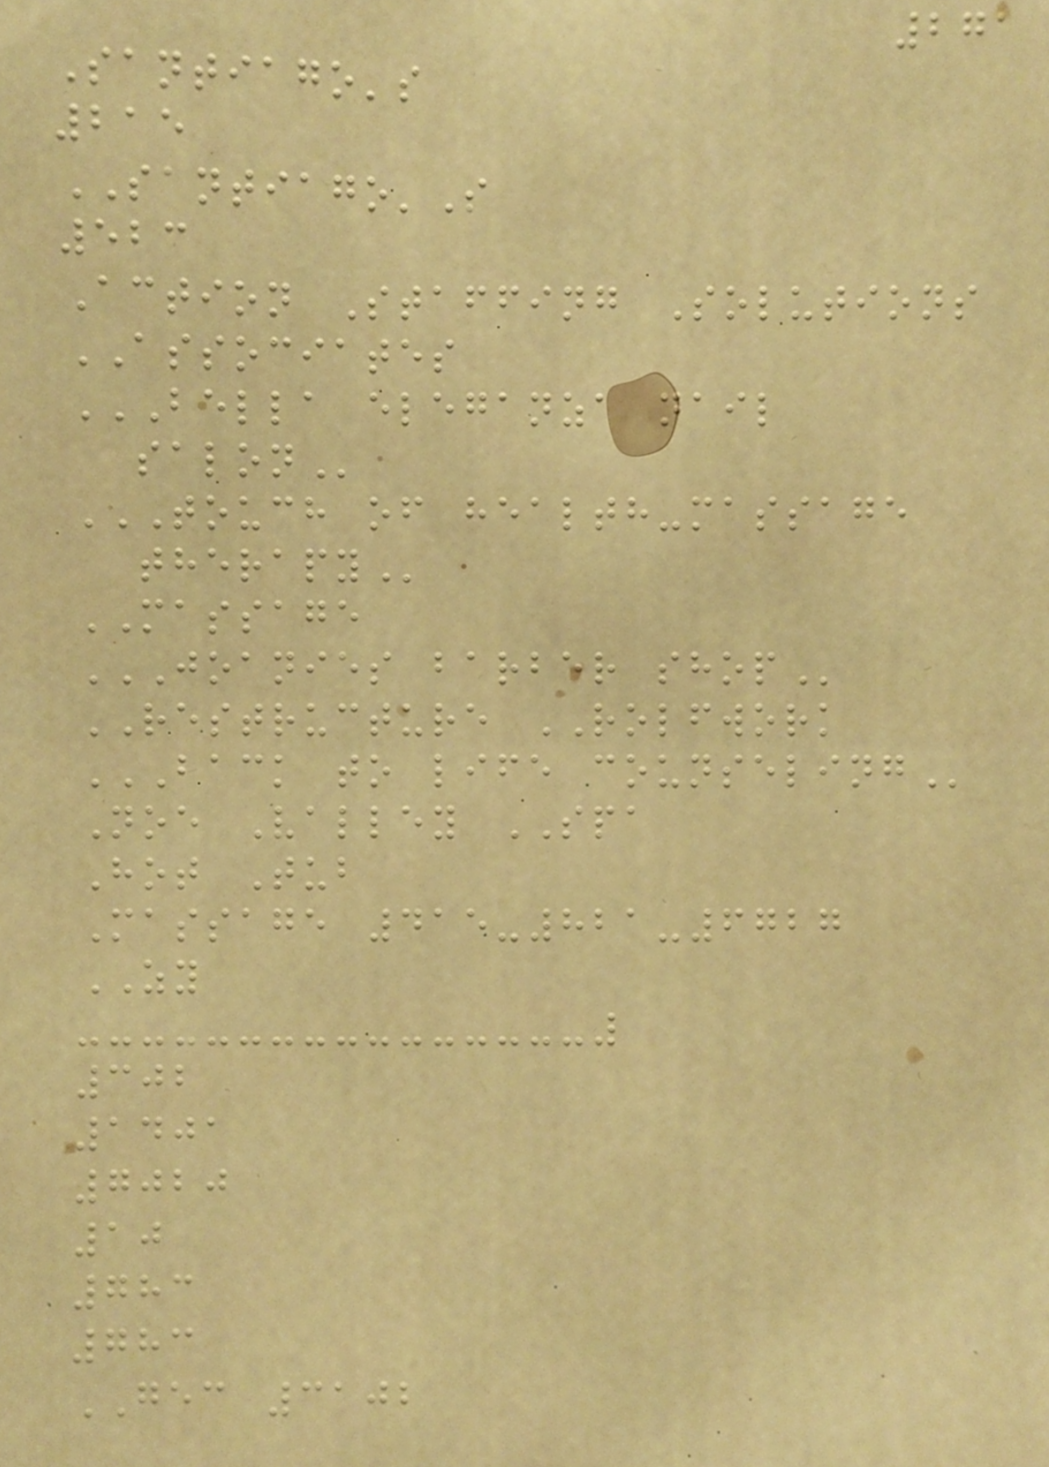271
Santiago's
215
SANTIAGO'S
523
Action Staffing Solutions
ASSOCIATES
BELLA ELEGANZA NAIL
SALON
TOUCH OF HEALTH-MASSAGE
THERAPY
MASSAGE
JOANIES BARBER SHOP
RESTRUCTURE ROLFWORK
BACK TO LIFE COUNSELING
Noe Valley SPA
Hot Tub
Massage 415-821-6727
ZY
302
1401
7020
10
783
783
GEC 3102
